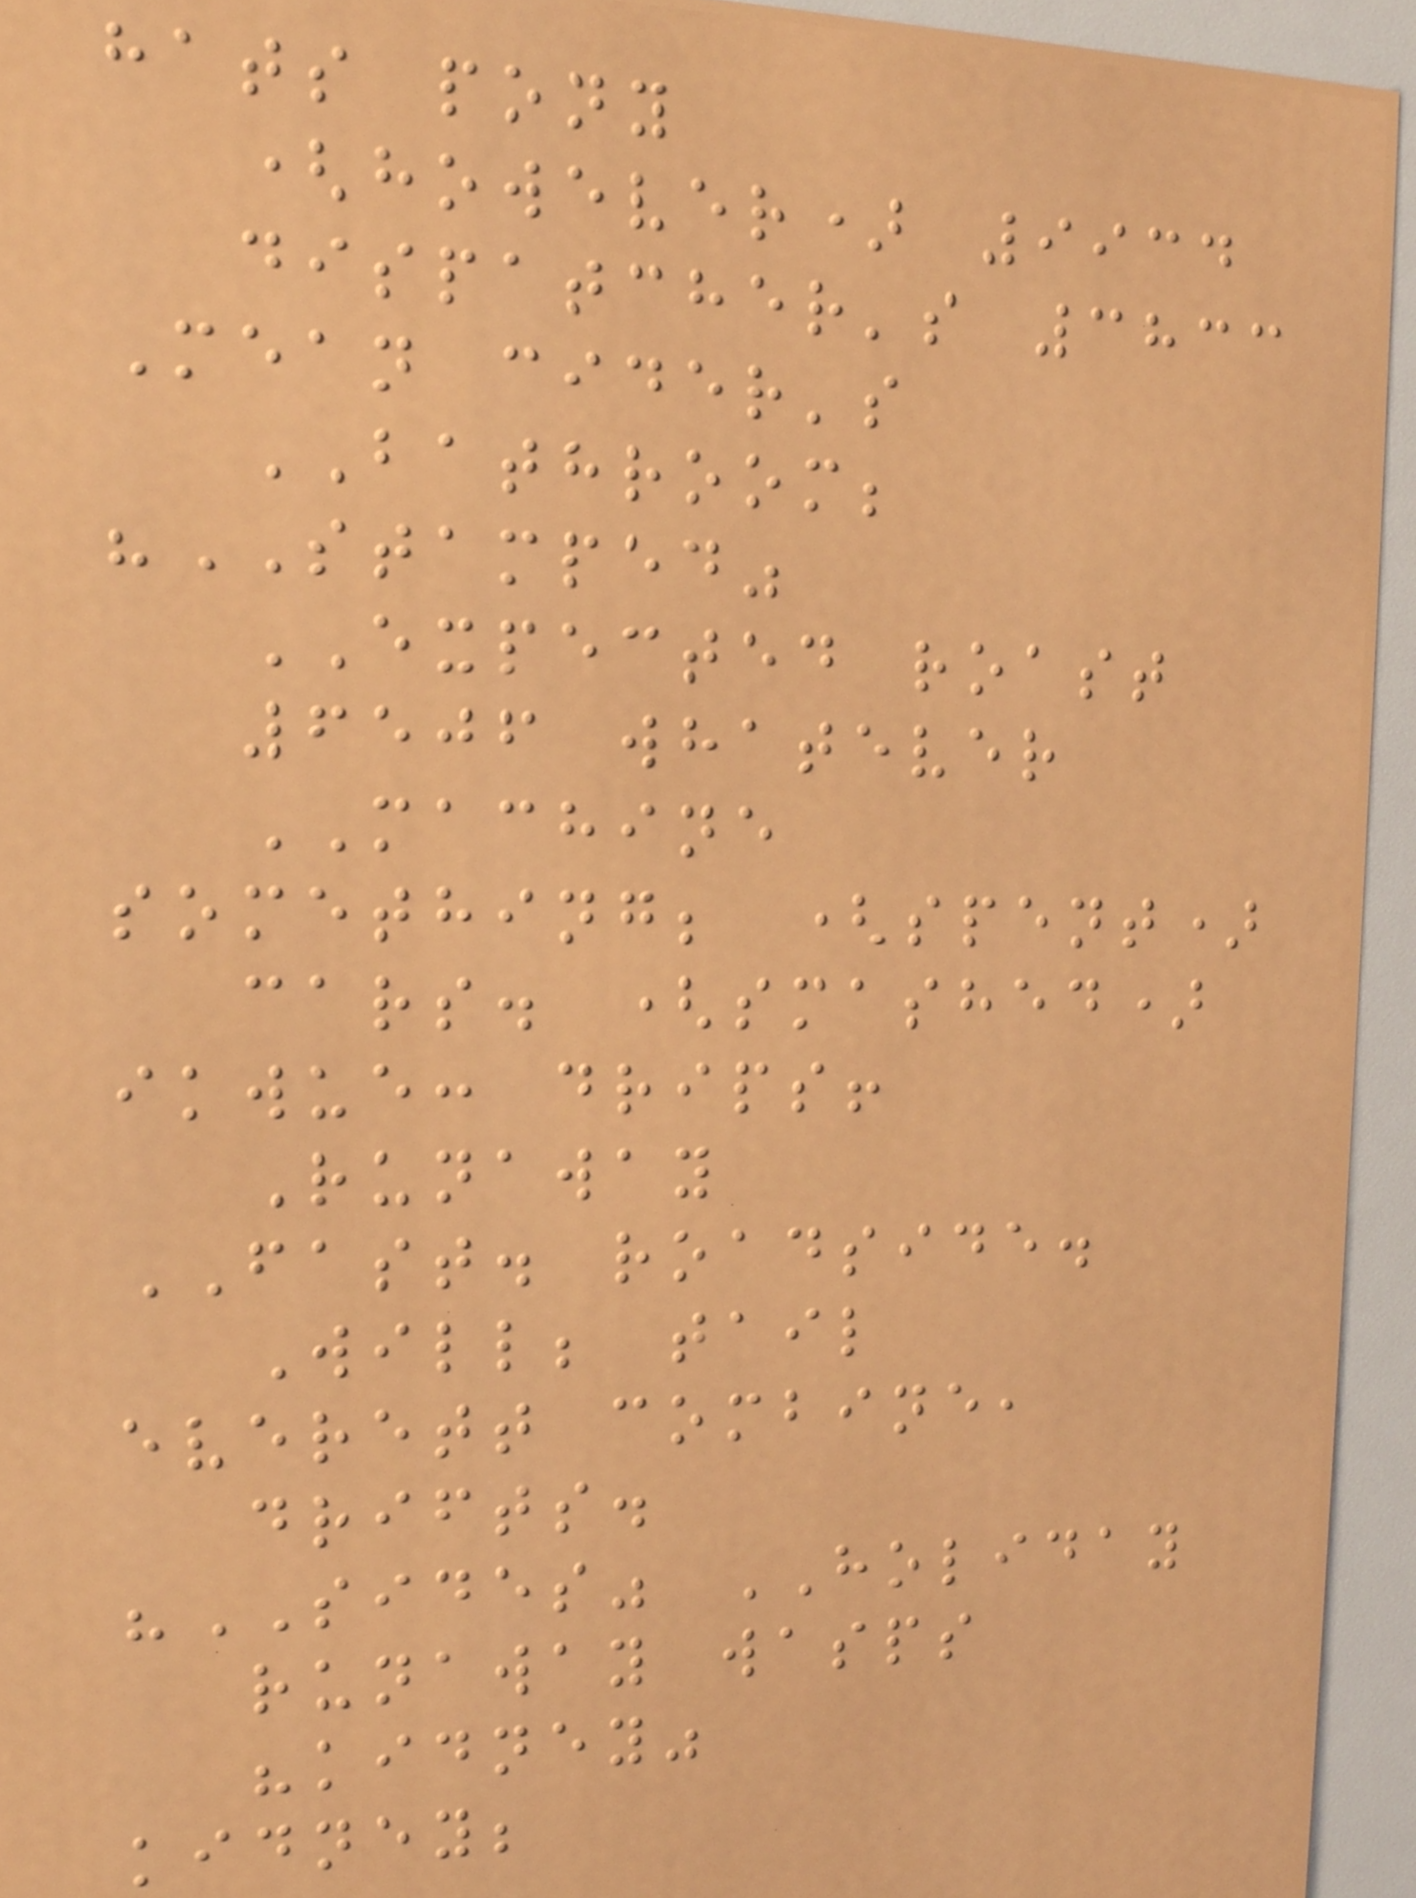hats pony
(however) 9934
dispatcher's 3833
Mean cider's
BATHROOM;
"STAMPED"
EXPECTED roast
6506 whatever
MACHINE
something; (spent)
cars. (smashed)
ikwue: drips!
Runaway
FAST. roadside.
Will; tail
everett combine,
drifts.
"SIDES" HOLIDAY
runaway wasps
"kidney"
kidney;
